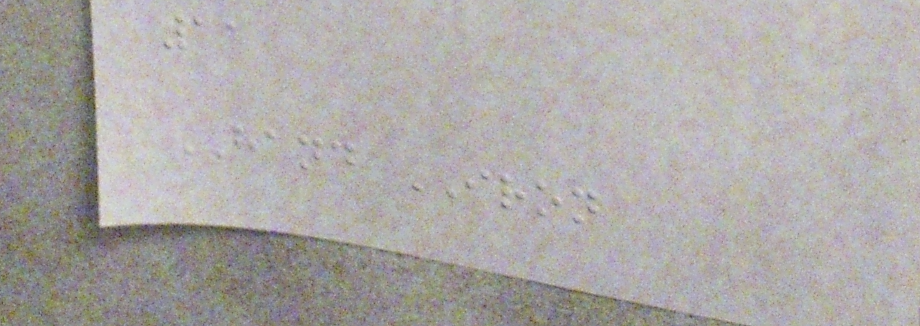11
HAND IRON
